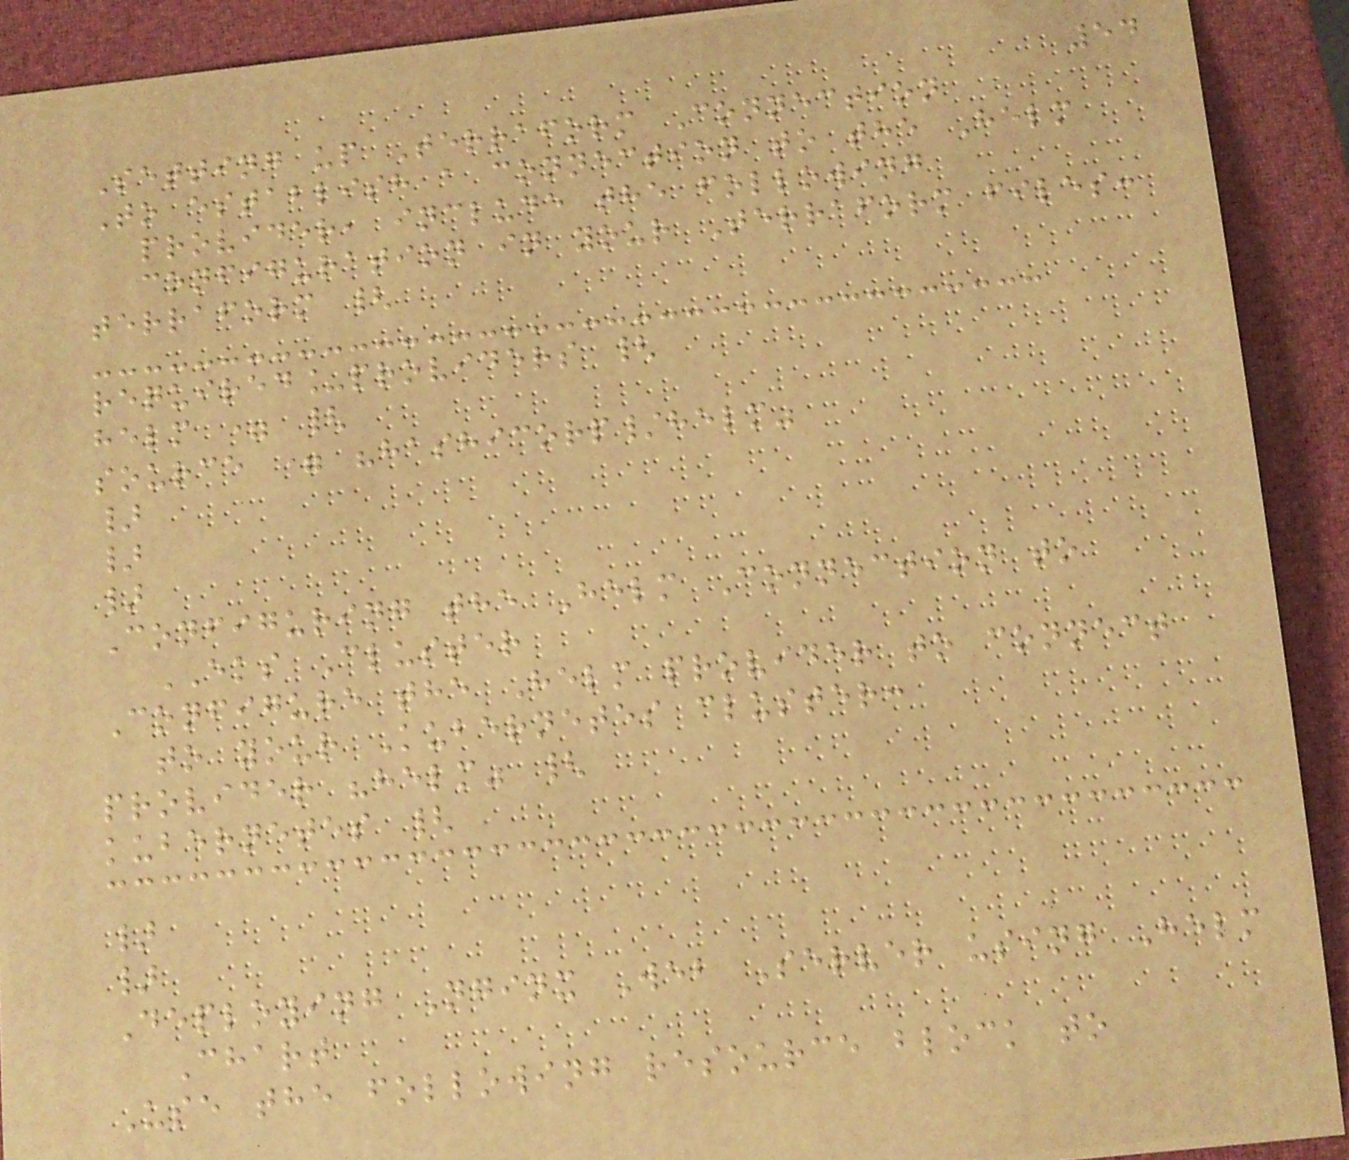54
Setting up Terraform Connection
To establish a connection to the Helm
provider, include the following
configuration in your Terraform files:
terraform {
required_providers {
helm = {
source = "hashicorp/helm"
}
}
}
Configuring the Helm Connection to
EKS Cluster
Configure the Helm provider to connect
to your Kubernetes cluster:
provider "helm" {
kubernetes {
}
}
Deploying Nginx Web Server using Helm
Chart
Use the following resource block to
